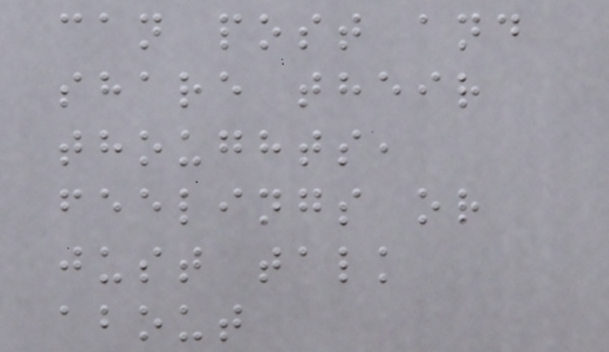can post and
share their
thoughts,
feelings or
just talk
about
